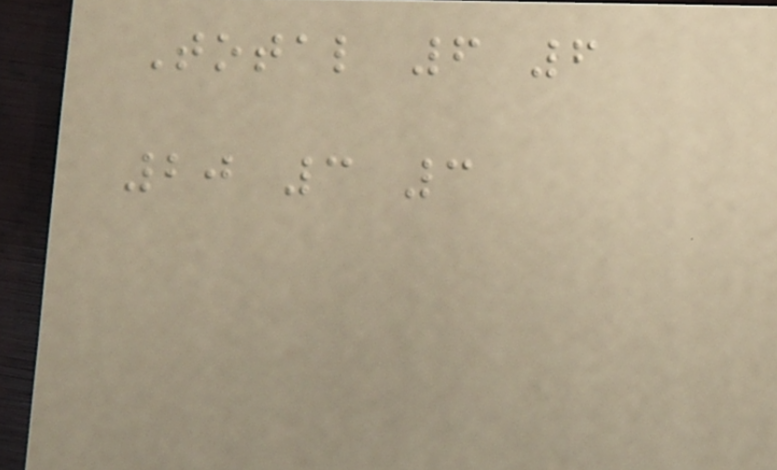Total 6 6
20 3 3
